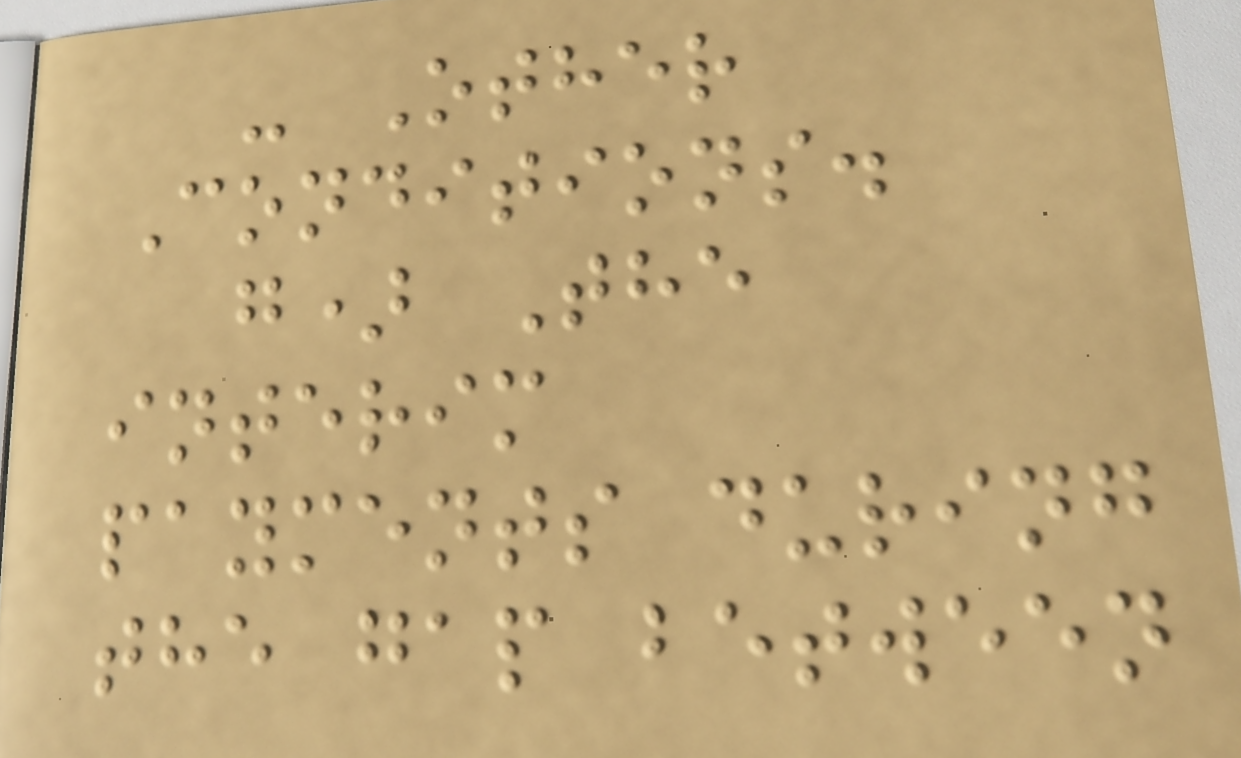- Other
Conditions.
g) The
interim
payments during
the gap between
